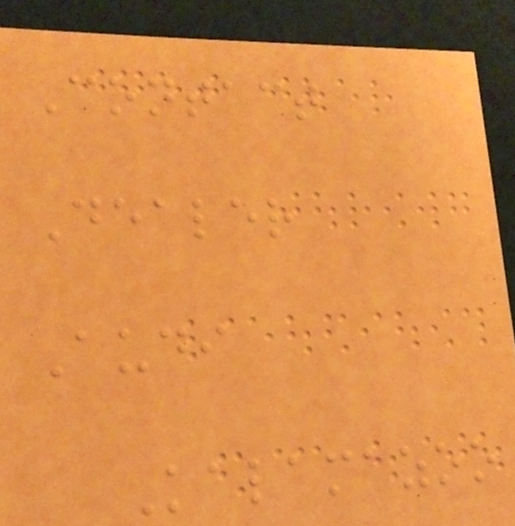Contact
Dealer
Audi
Kalamazoo
